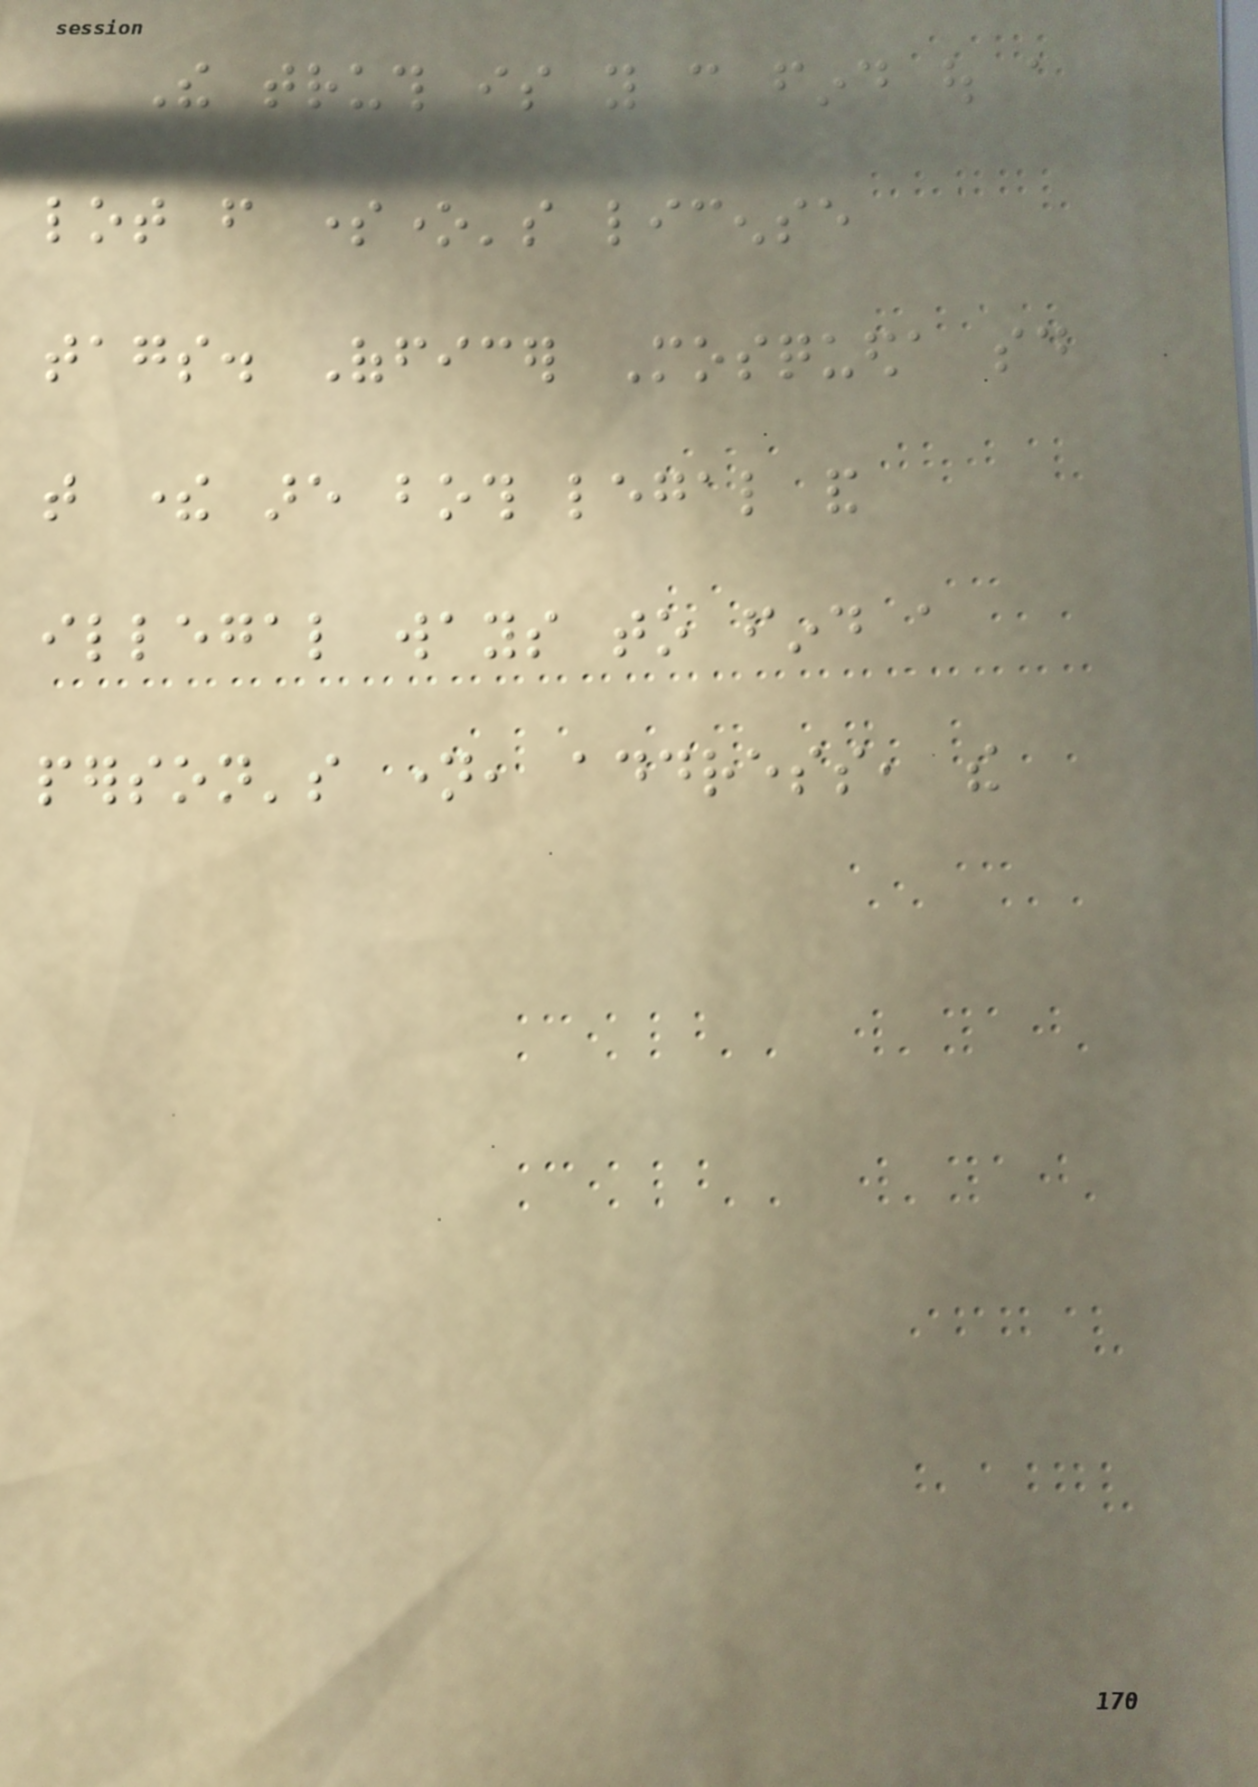The truth is you can find out a
lot from someone's license
tags. Officer Mosqueda said
that there are both legal and
illegal ways to find a
person's name, address, the
